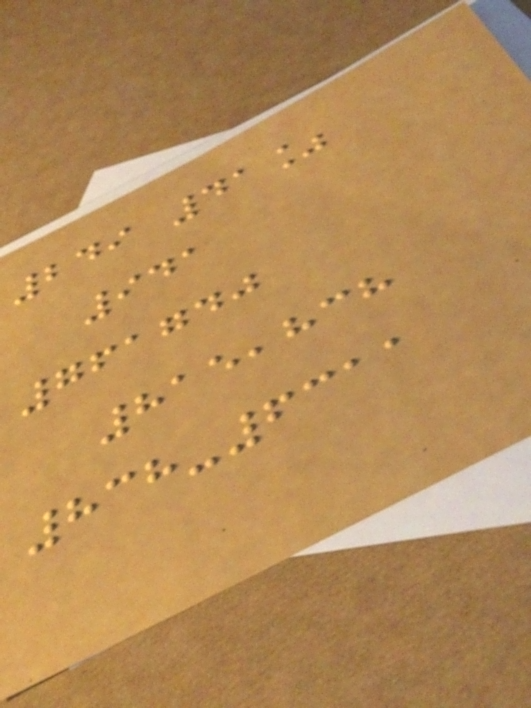249 41%
941
761740
815,838
838-6311
